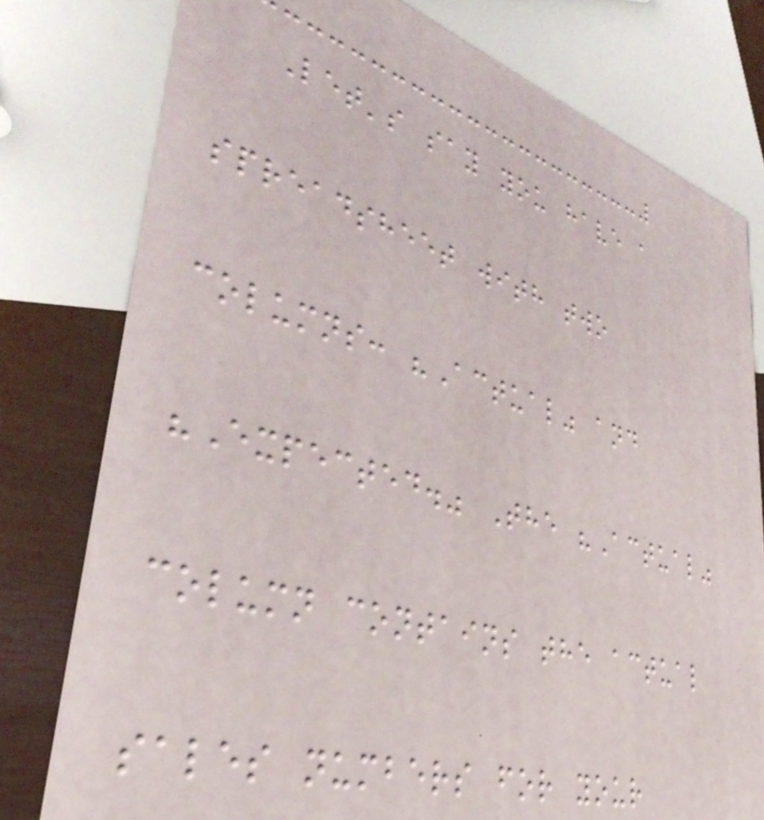Let's say you have a
spreadsheet with two
columns: "Actual" and
"Expected." The "Actual"
column contains the actual
sales numbers for your
